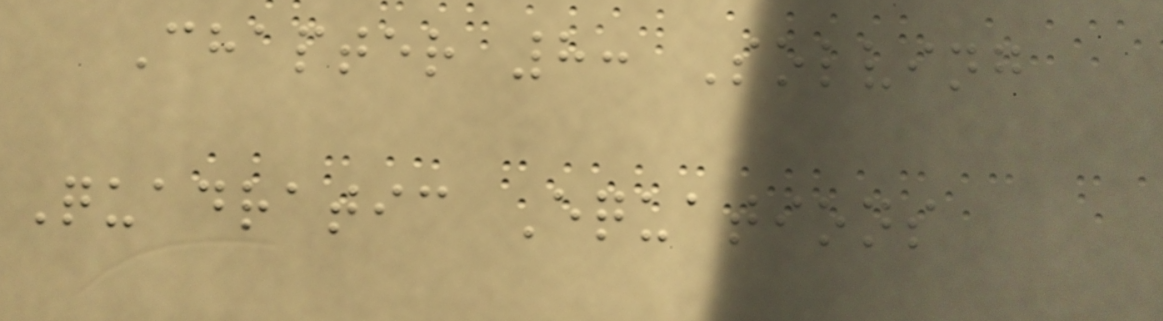Chapter 8: Solving
Quadratic Equations
